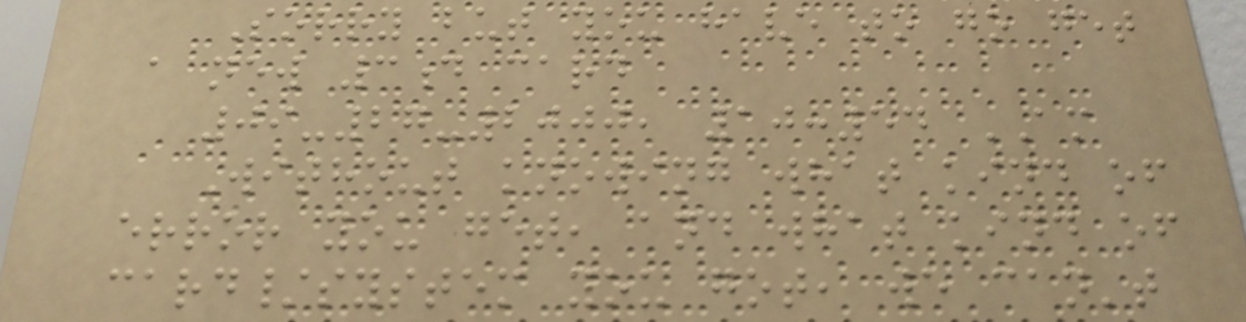Sorry but you have to go get
a new 3d card
09-27-2000, 10:54 AM
Without knowing what kind of
error you get, and what kind of
card/system you got, we can't
